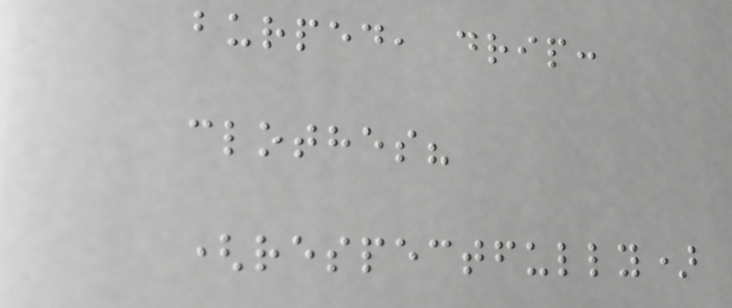burped, drip:
clothes?
(respectfully)
